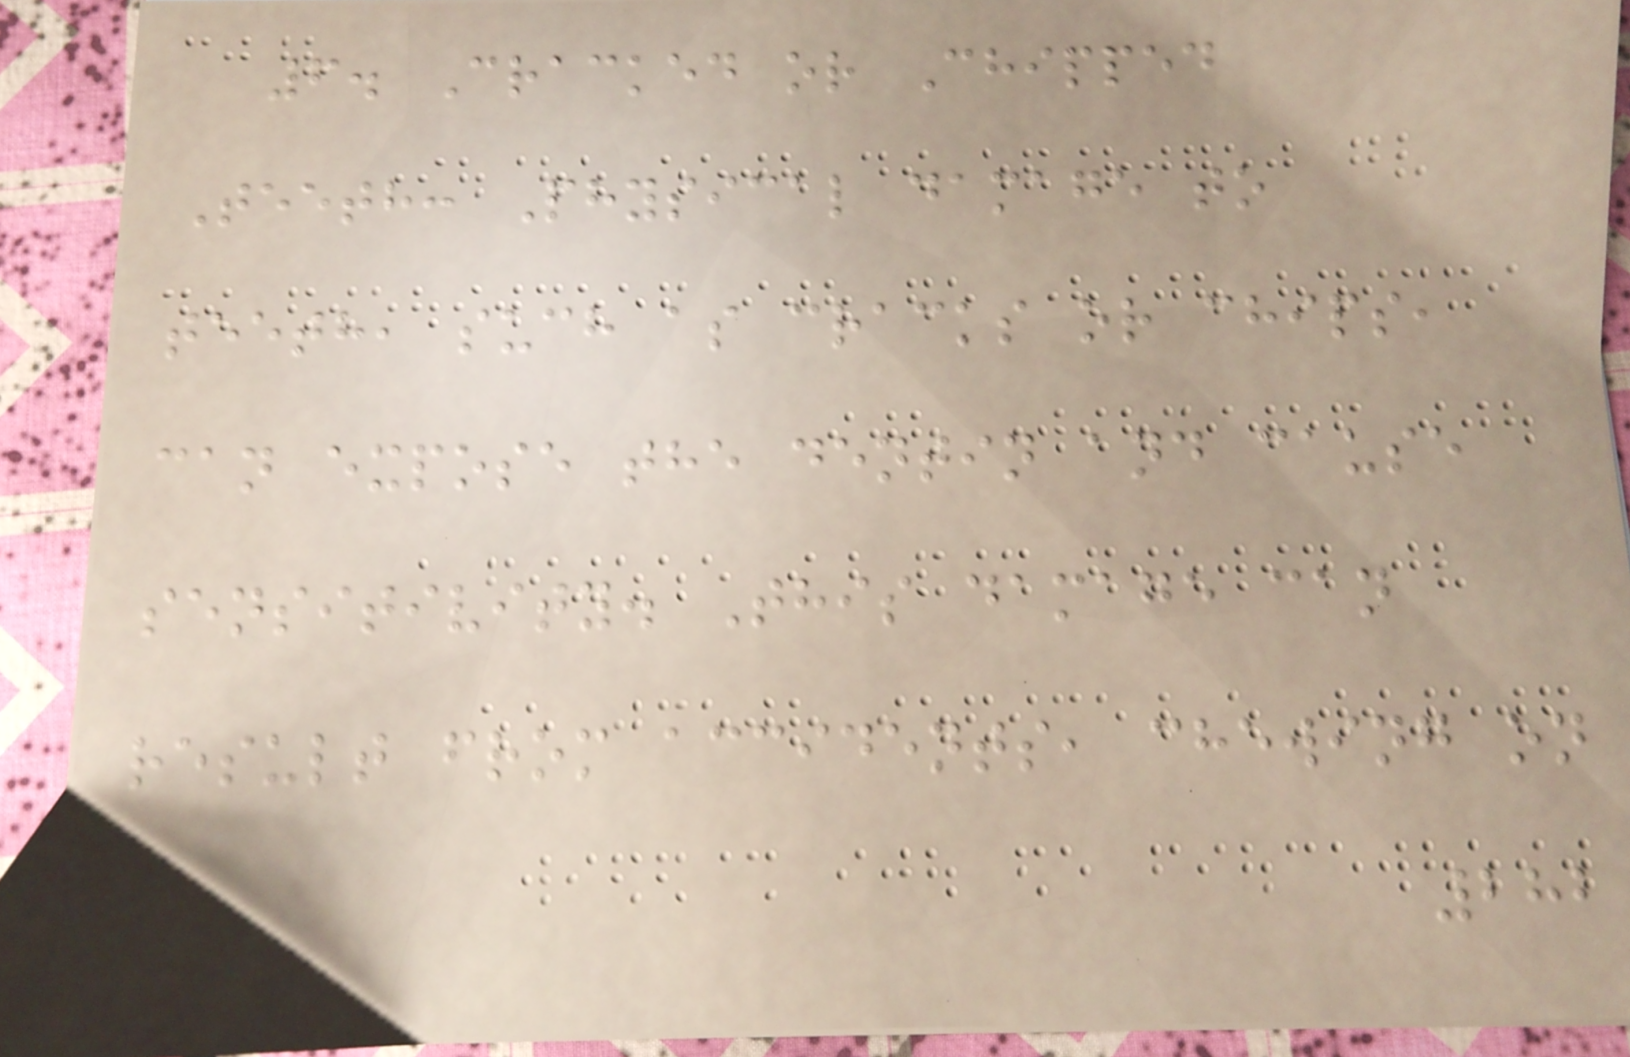6. Cracked or Chipped
Teeth: Physical damage to
teeth, such as cracks or chips,
can expose the dentin and cause
sensitivity. This damage can
result from accidents, chewing on
282
